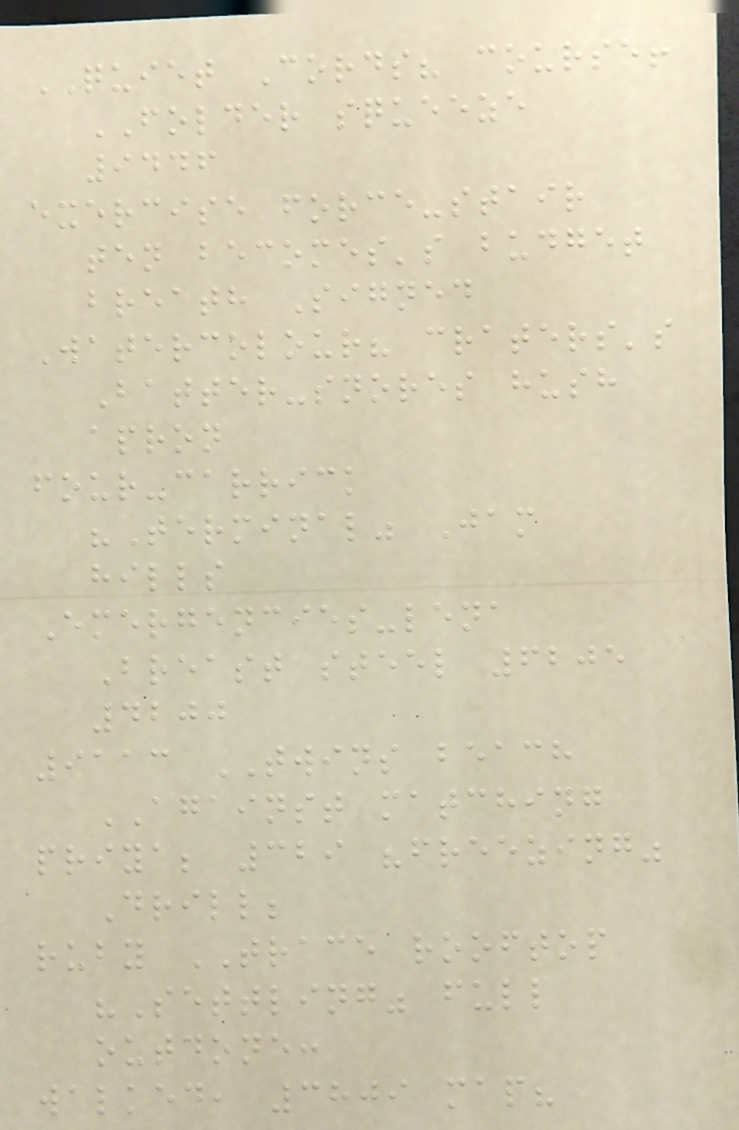QUIET Cords? course!
FOLDER squeeze
9446
exercise force-stair
ten becomes's budget
breath Signed
Watercolour? craters's
Batter-snores hush
apron
four-carrick
"Terminal" Jam
hills
Emergencies-lena
Breast steel 6205
4200
9113 TWINS beach
AGAINST matching
priya; 329 "freezing"
Drill;
ruby TRACE rooftop
"Settling" full
outdone:
walked, 3809 map?
